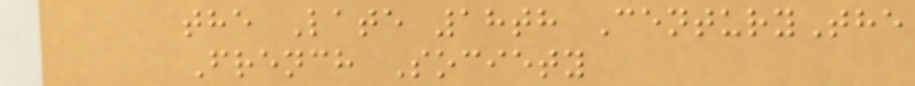the Late 18th CenturyThe
French Society
